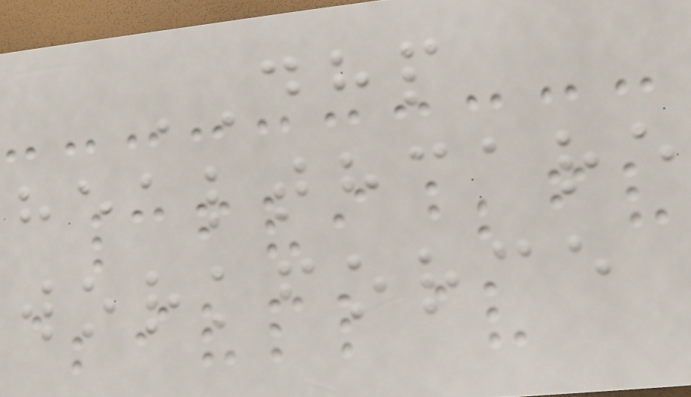DHP
healthcare
workforce
